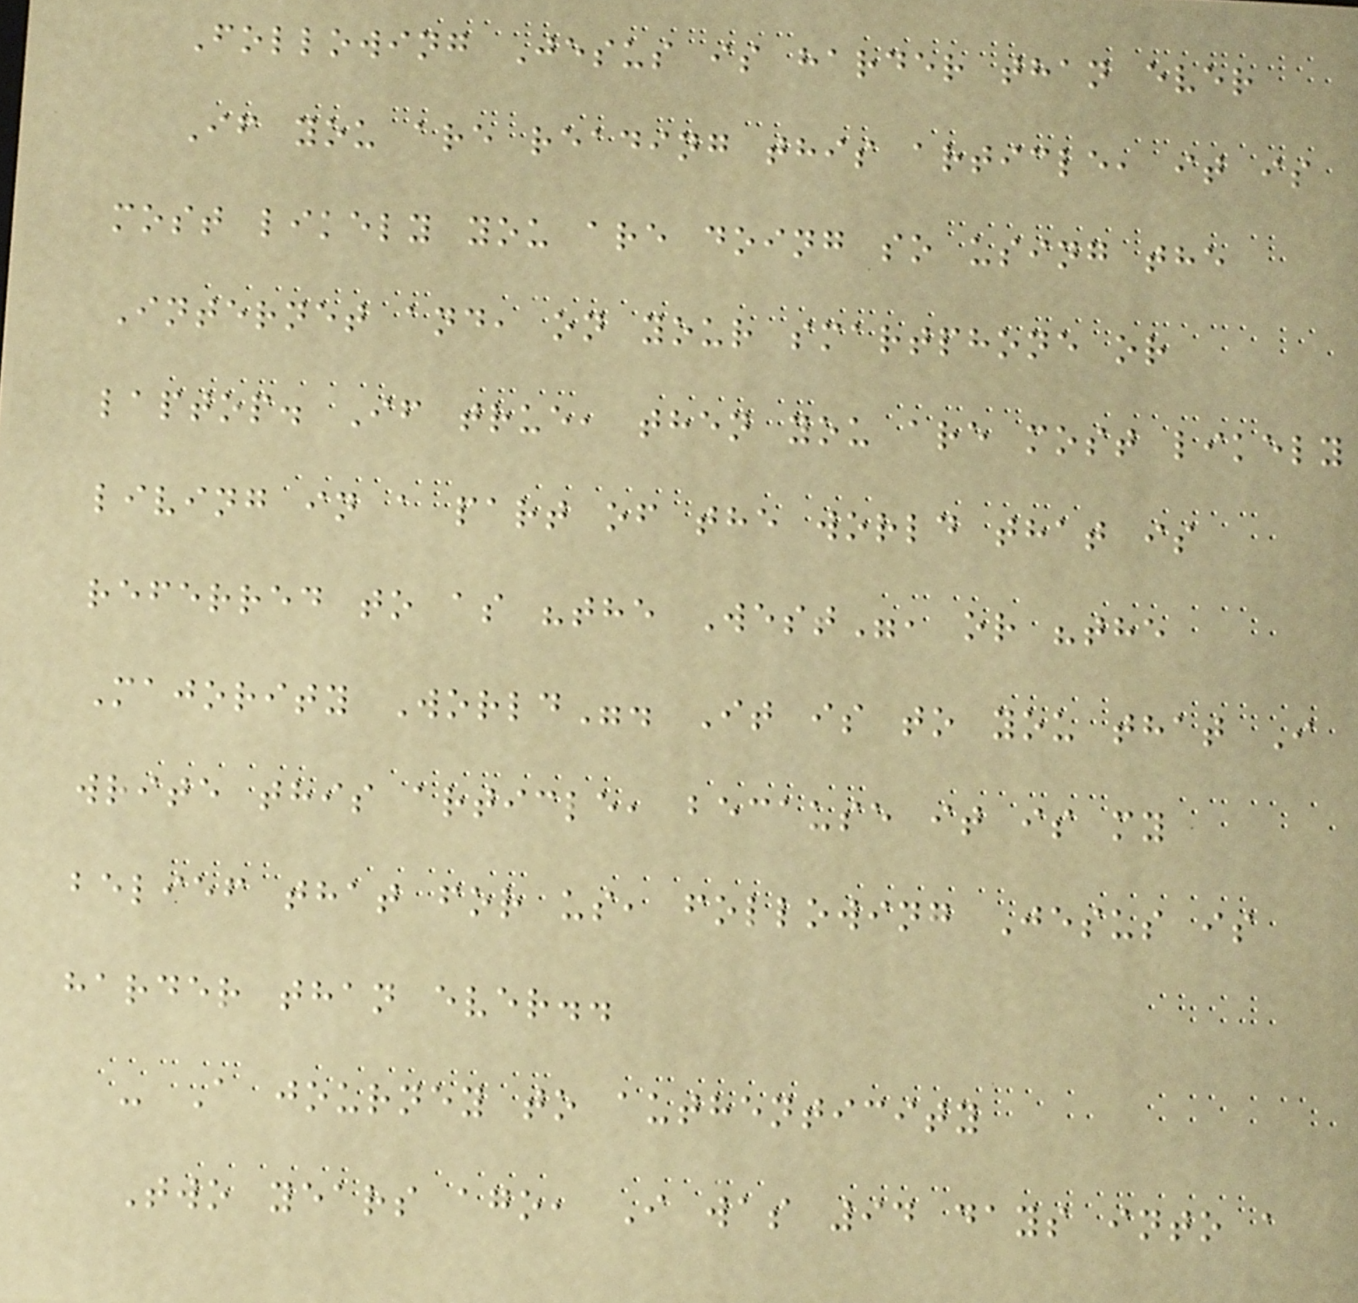Following Jesus is harder than ever
If you are reading this article, it is
most likely you are doing so using the
Internet and, on your smartphone or
laptop. If true, then you are most likely
living in a part of the world that is
referred to as "the West", or "the
Majority World". It is to you that I
write this article, because it is my
belief that for us, following Jesus is
harder than ever..
- A journey to authenticity
Two years ago, I was 94 days into a
